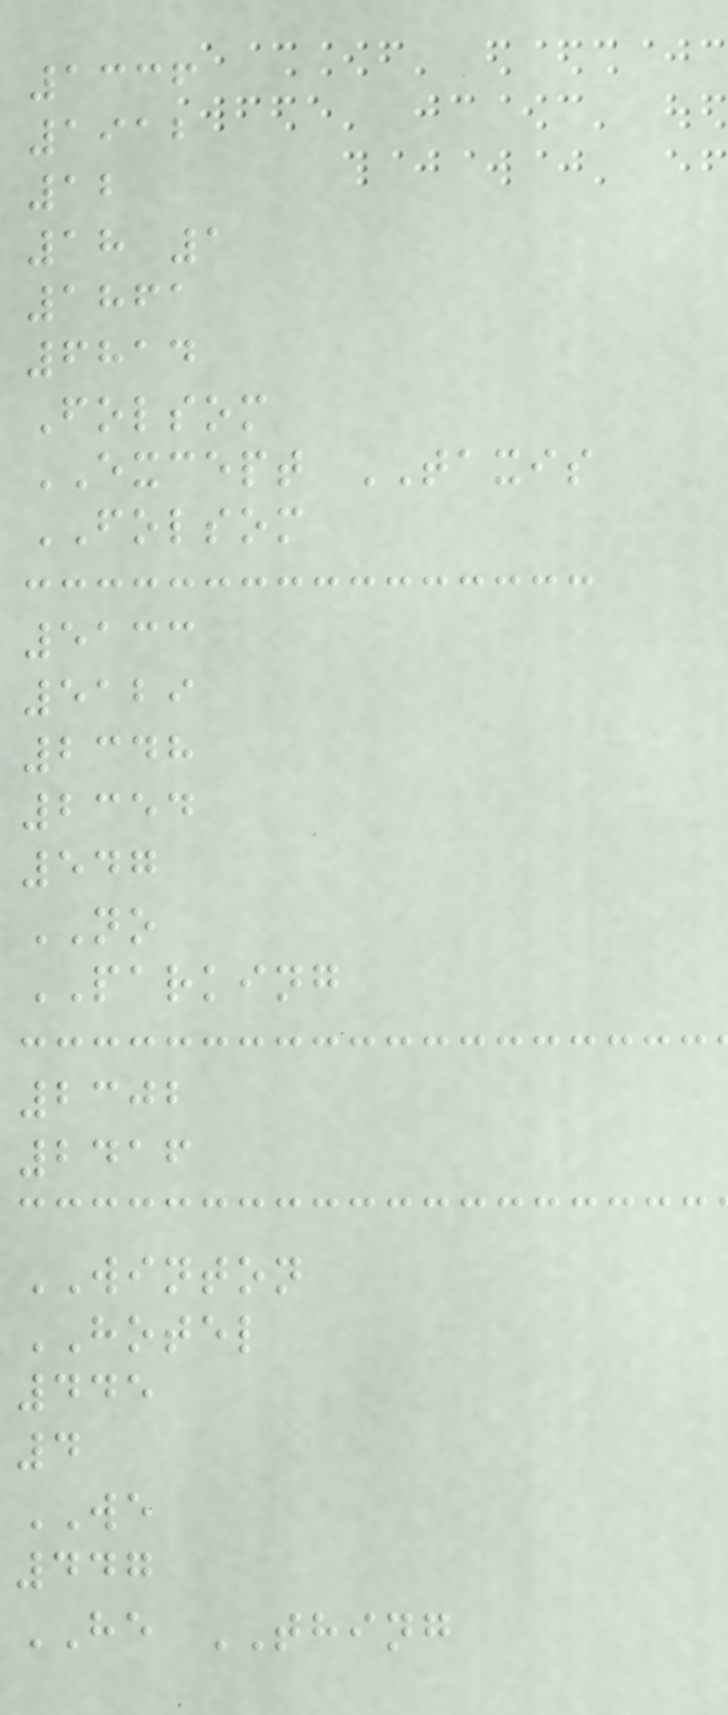1336
1912
12
18 1
1861
6814
Folsom
EXCEPT TAXIS
FOLSOM
5133
5129
2348
2354
547
NO
PARKING
2302
2416
WINTON
HOTEL
445
4
WE
447
HE THING
